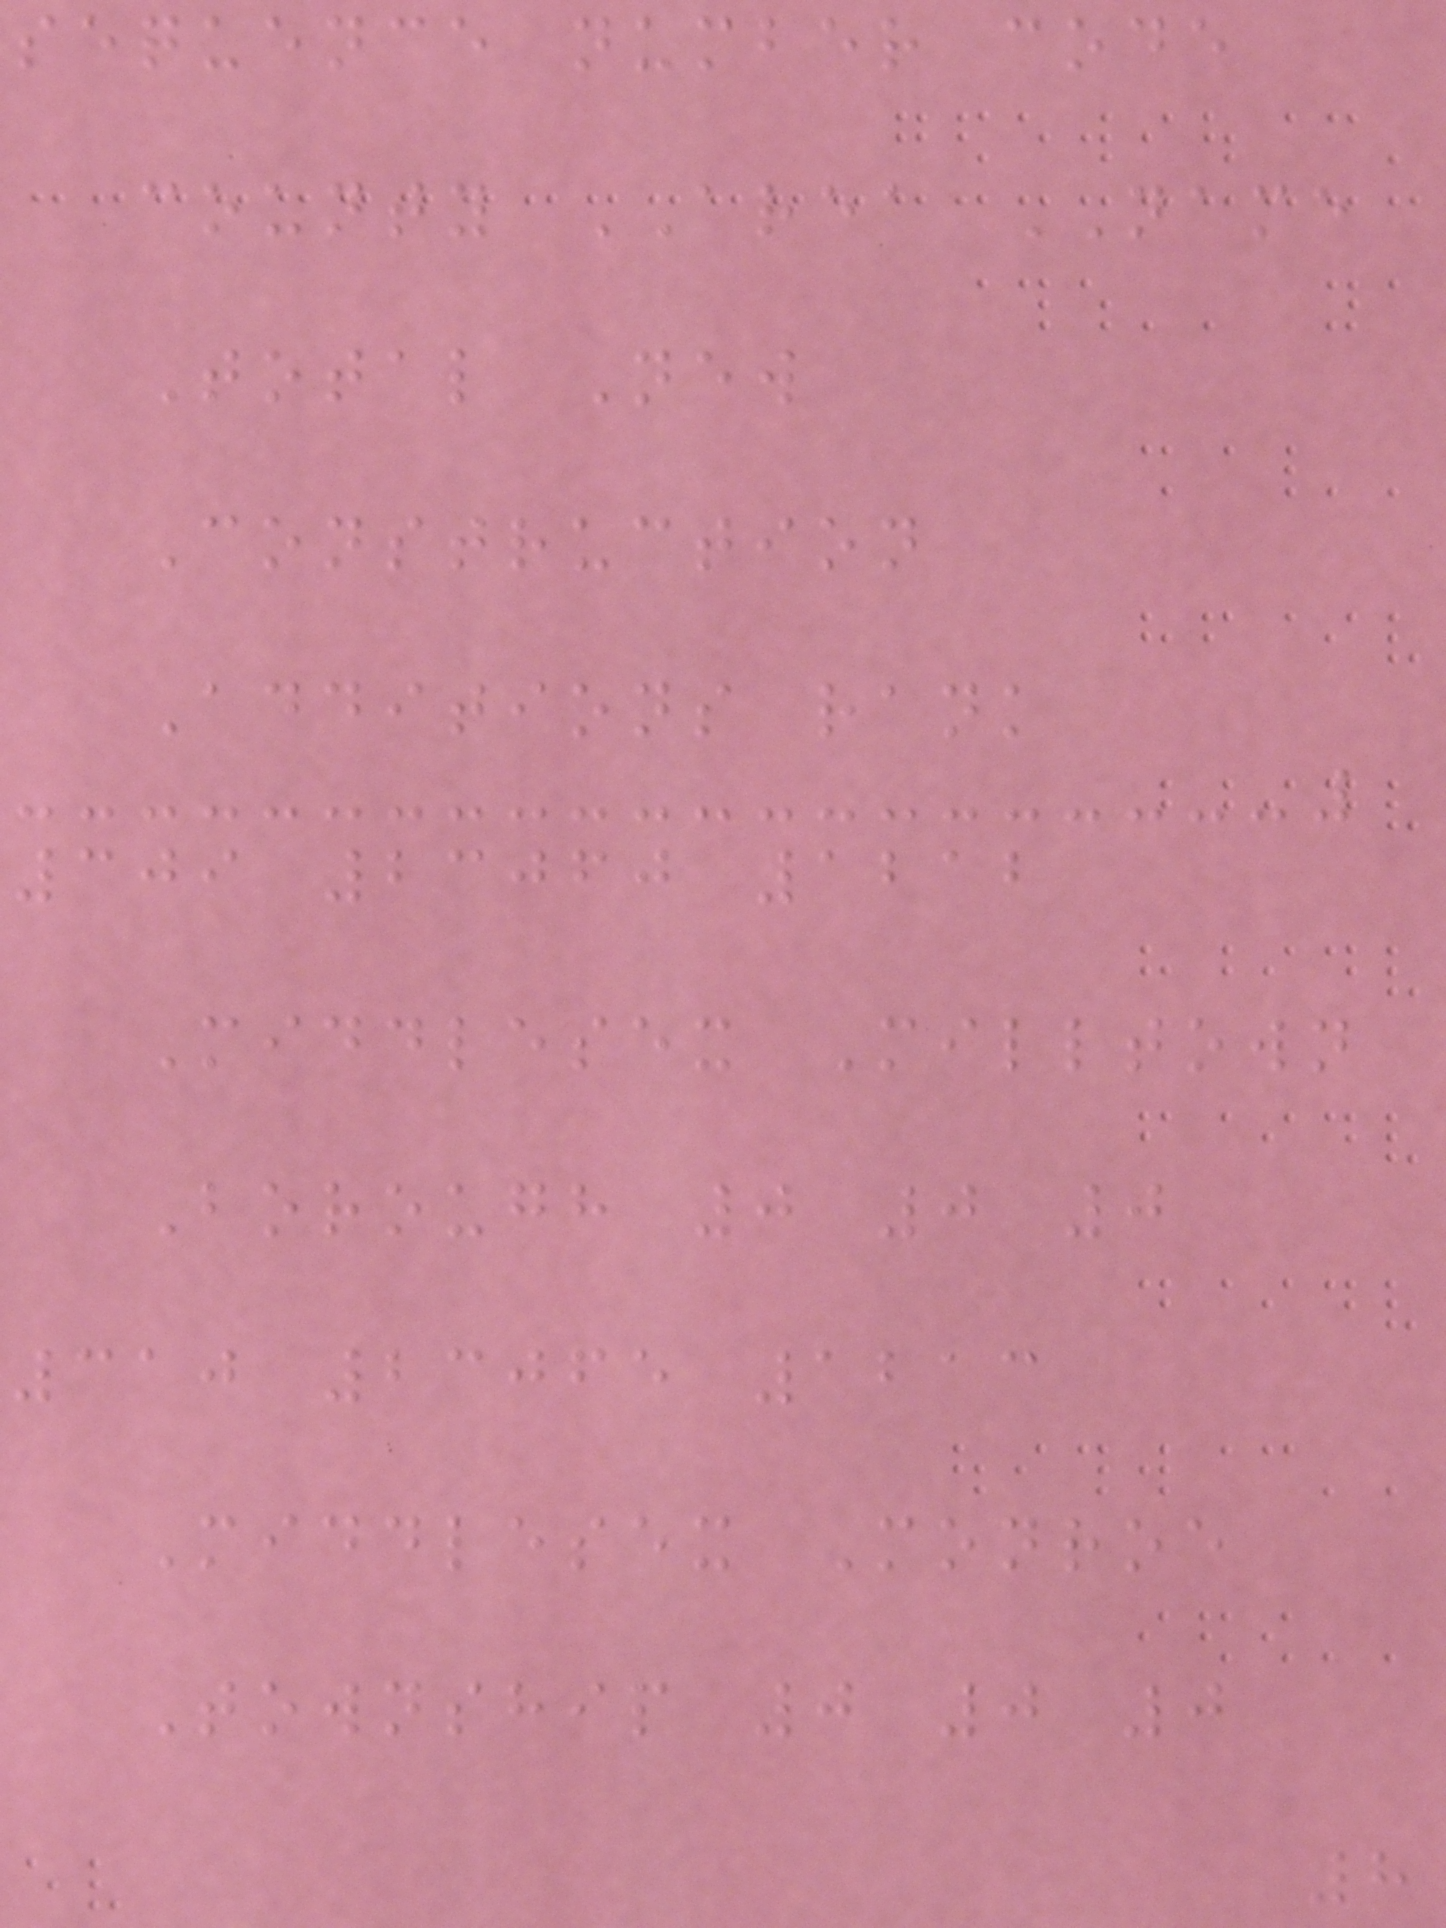sequence number code
county AREA NAME
Total New
Construction
Additions rank
309 23060 1212
Middlesex Milltown
Borough 0 0 0
310 23065 1213
Middlesex Monroe
Township 0 0 0
8
